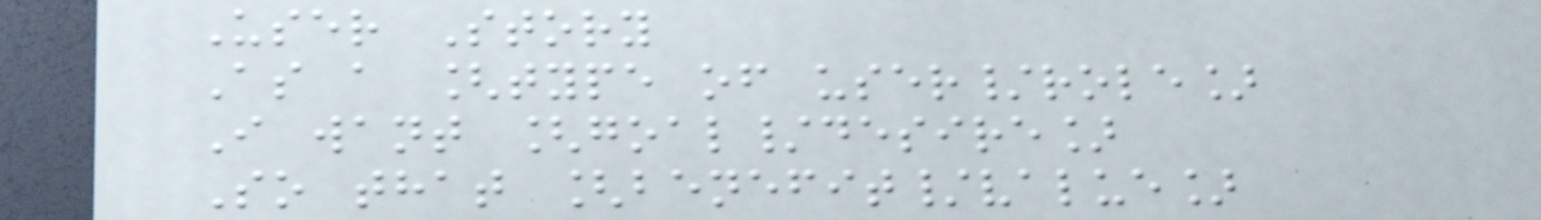User Story
As a [type of user/role]
I want [goal/desire]
So that [benefit/value]
